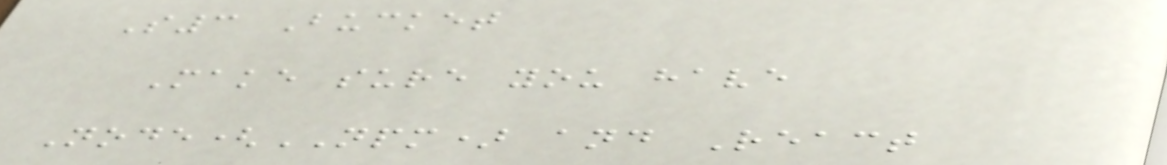S3 Bucket
Make sure you have
Node(NPM) and React
